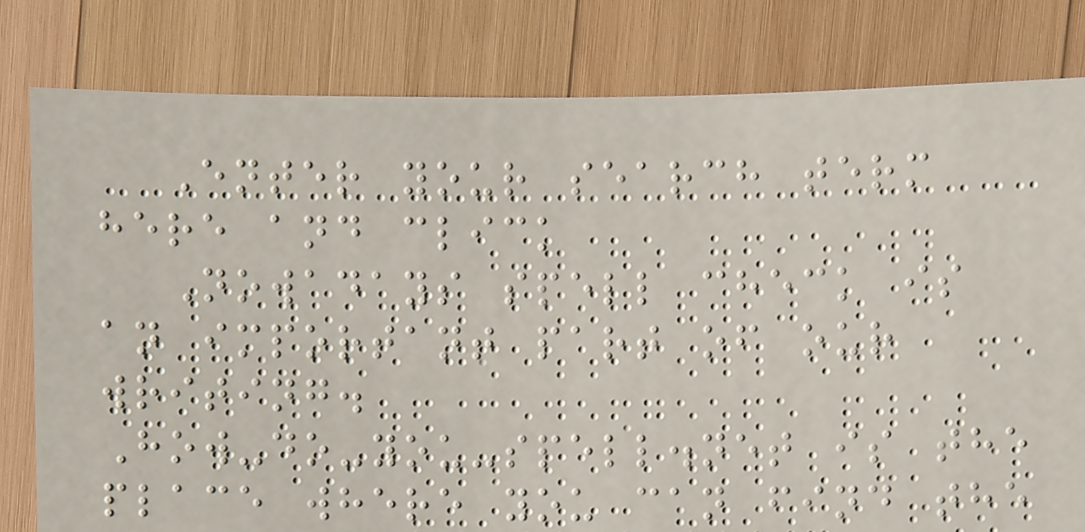Enter your search term
here and click
Nowadays spell check is
an important part of our
writing.
How-do-you-spell.net is the
place where you can find the
